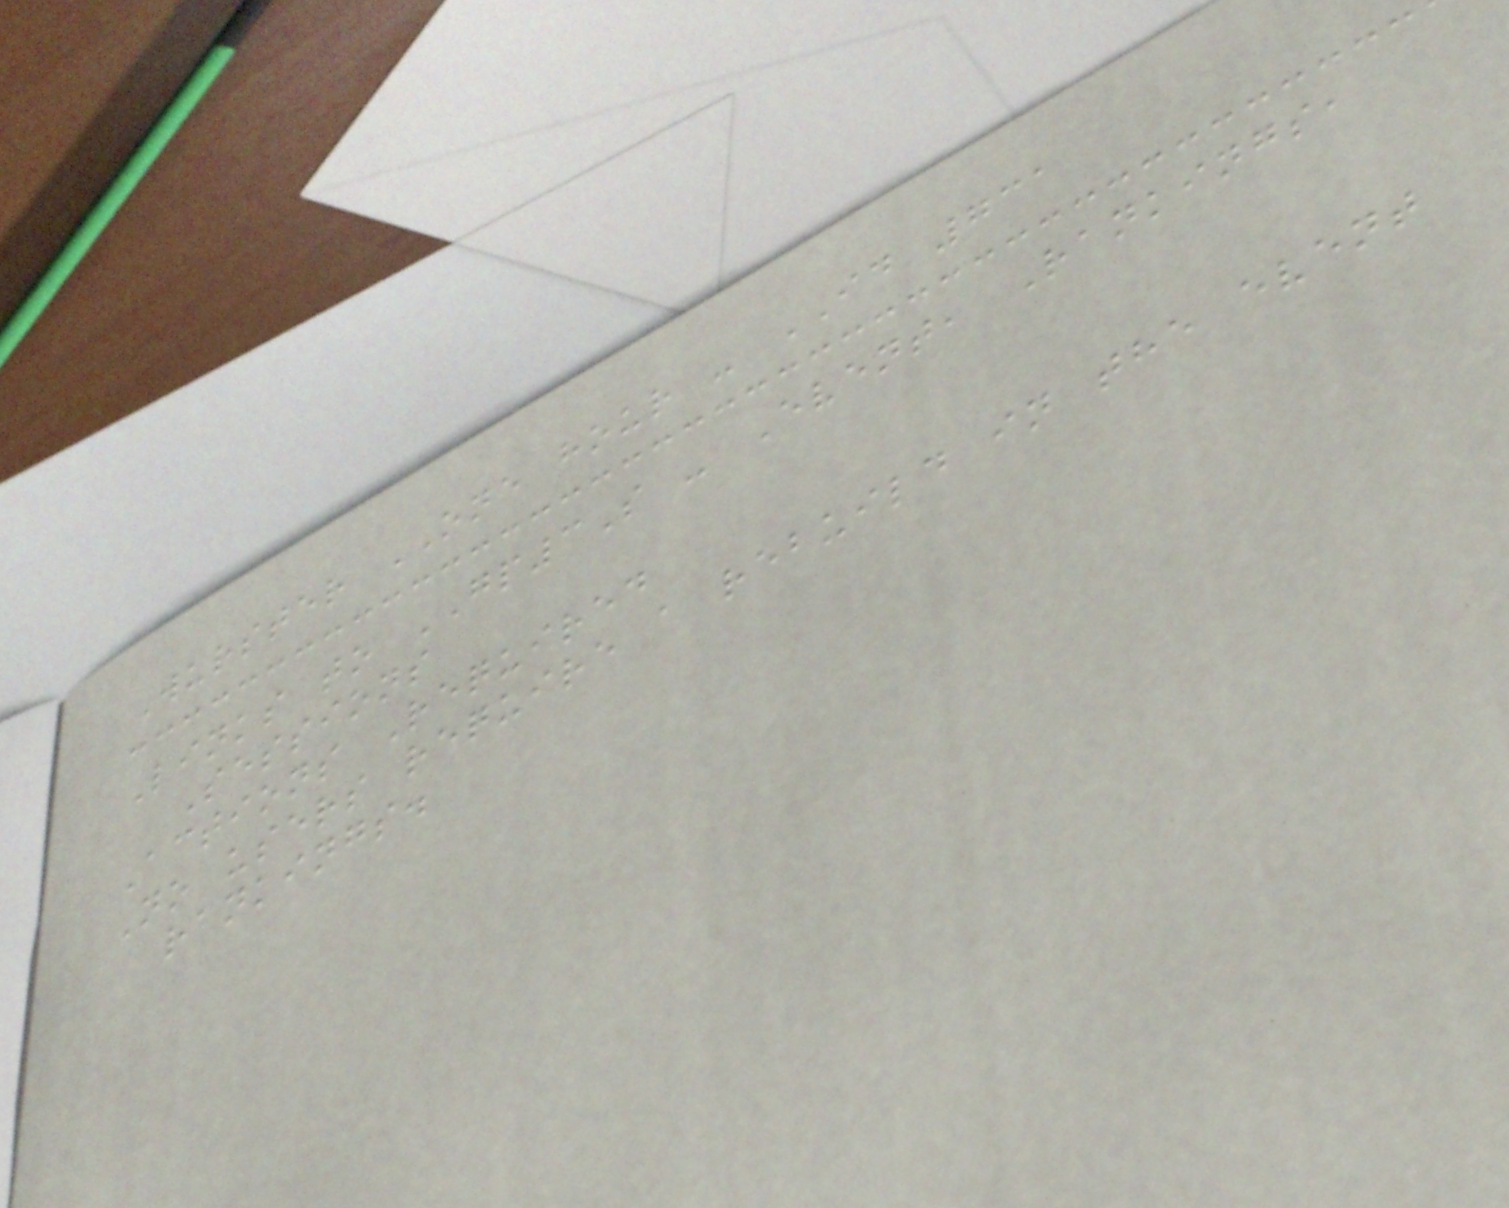Wurster ONE hour - ID 731
Links to GP3S - Event, Rankings,
Sessions
Actions Required
No users require a rebuild in the event
rankings.
